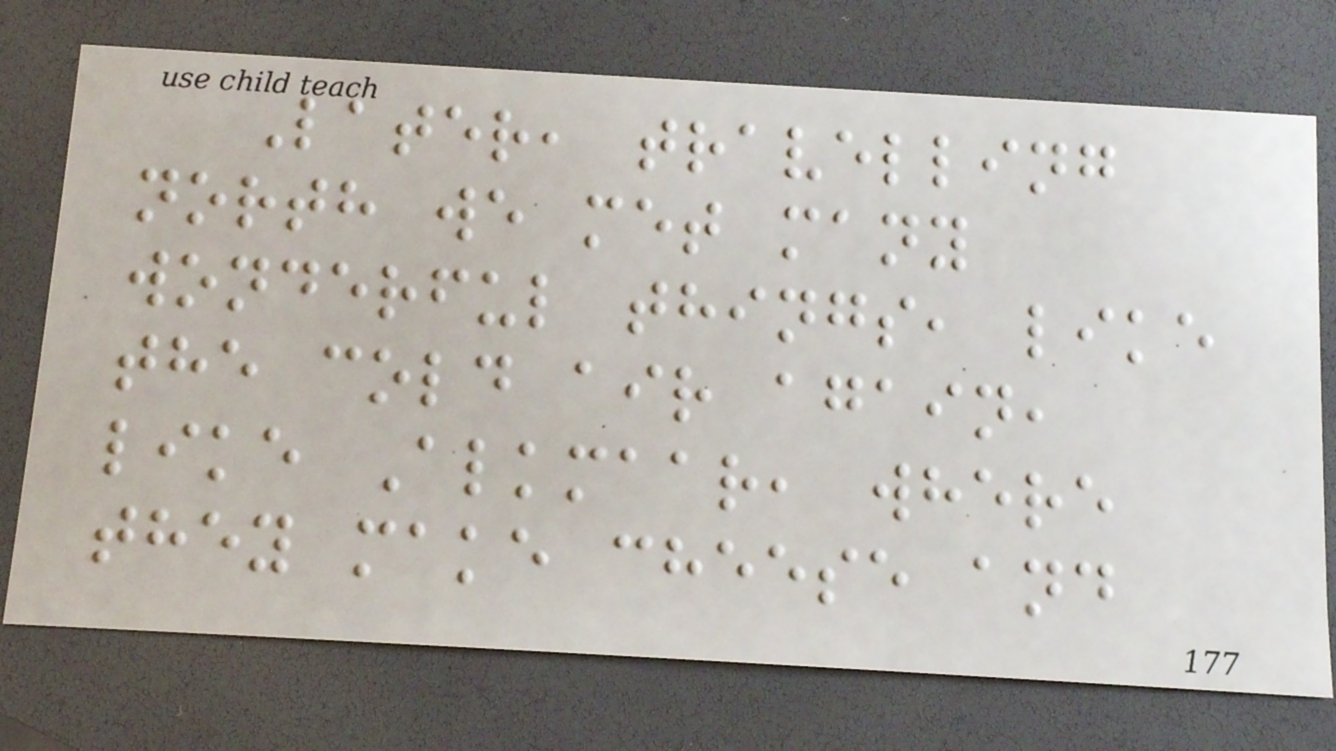Later, travelling
north we met many
wonderful things, like
the cold air again,
like Alkmaar, where
they make cheese and
